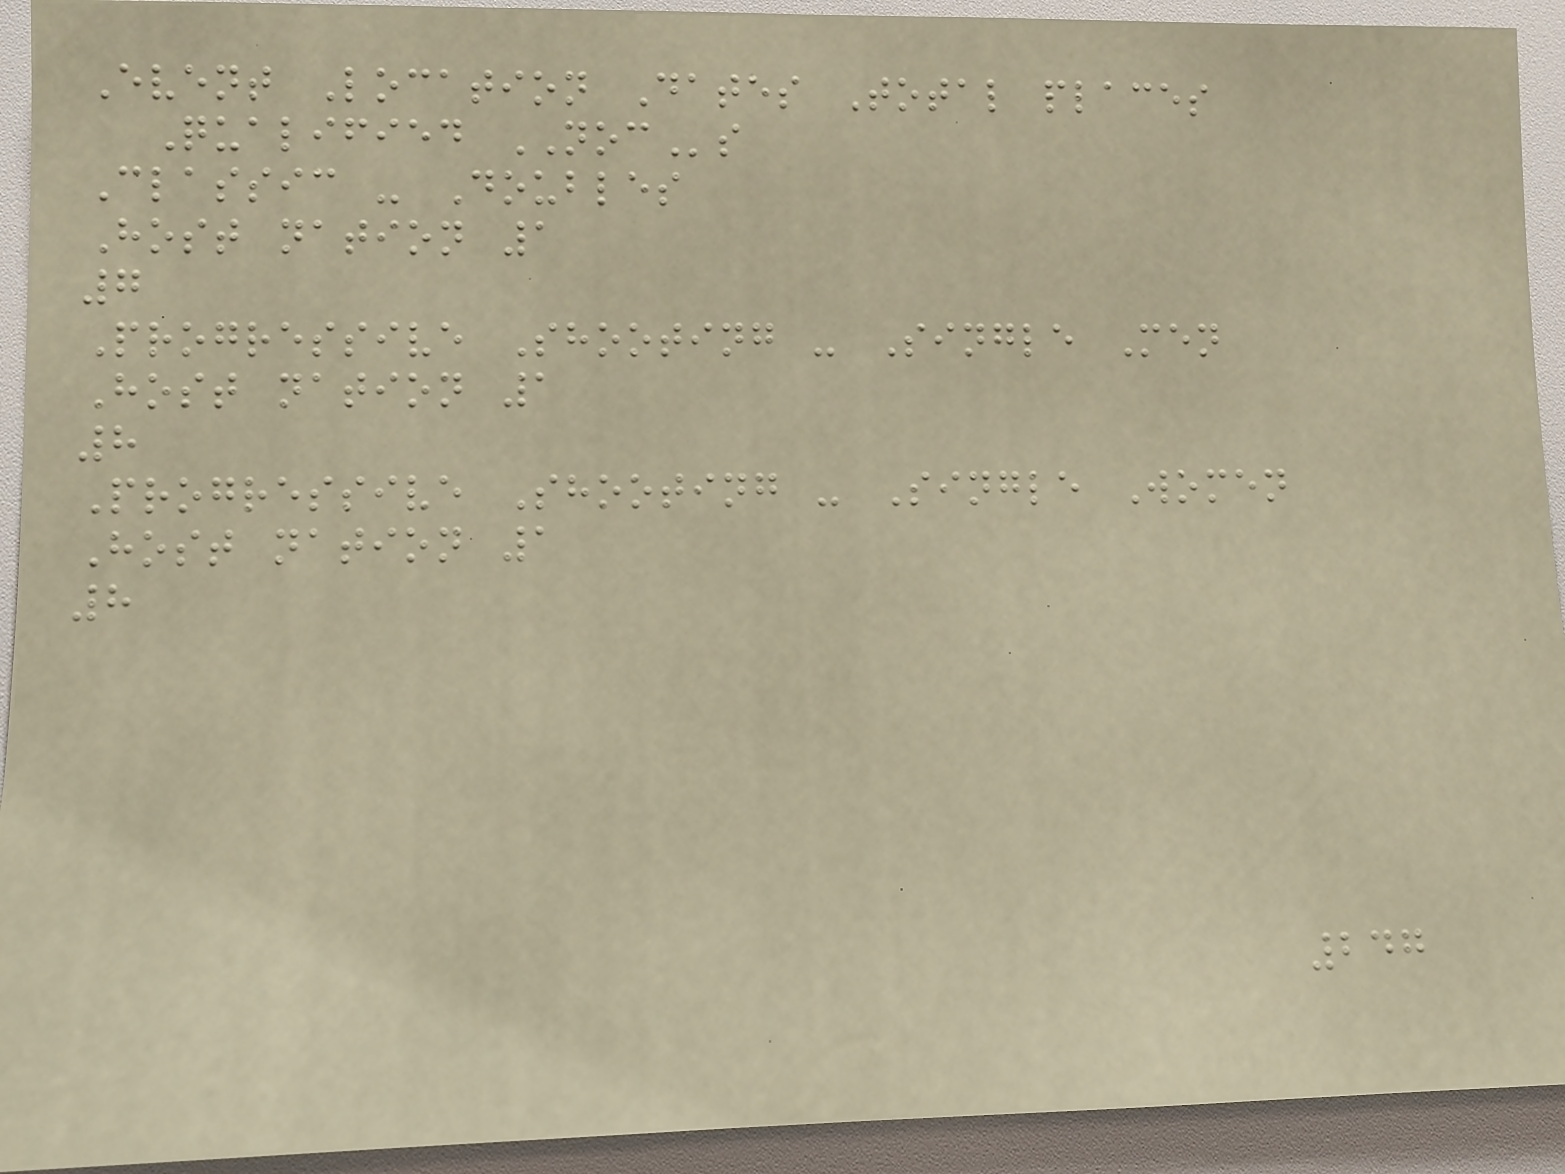Event Location Dates Total places
Qualified NOCs
Classic - Doubles
Host nation 1
7
Progressive Shooting - Single Men
Host nation 1
8
Progressive Shooting - Single Women
Host nation 1
8
247
